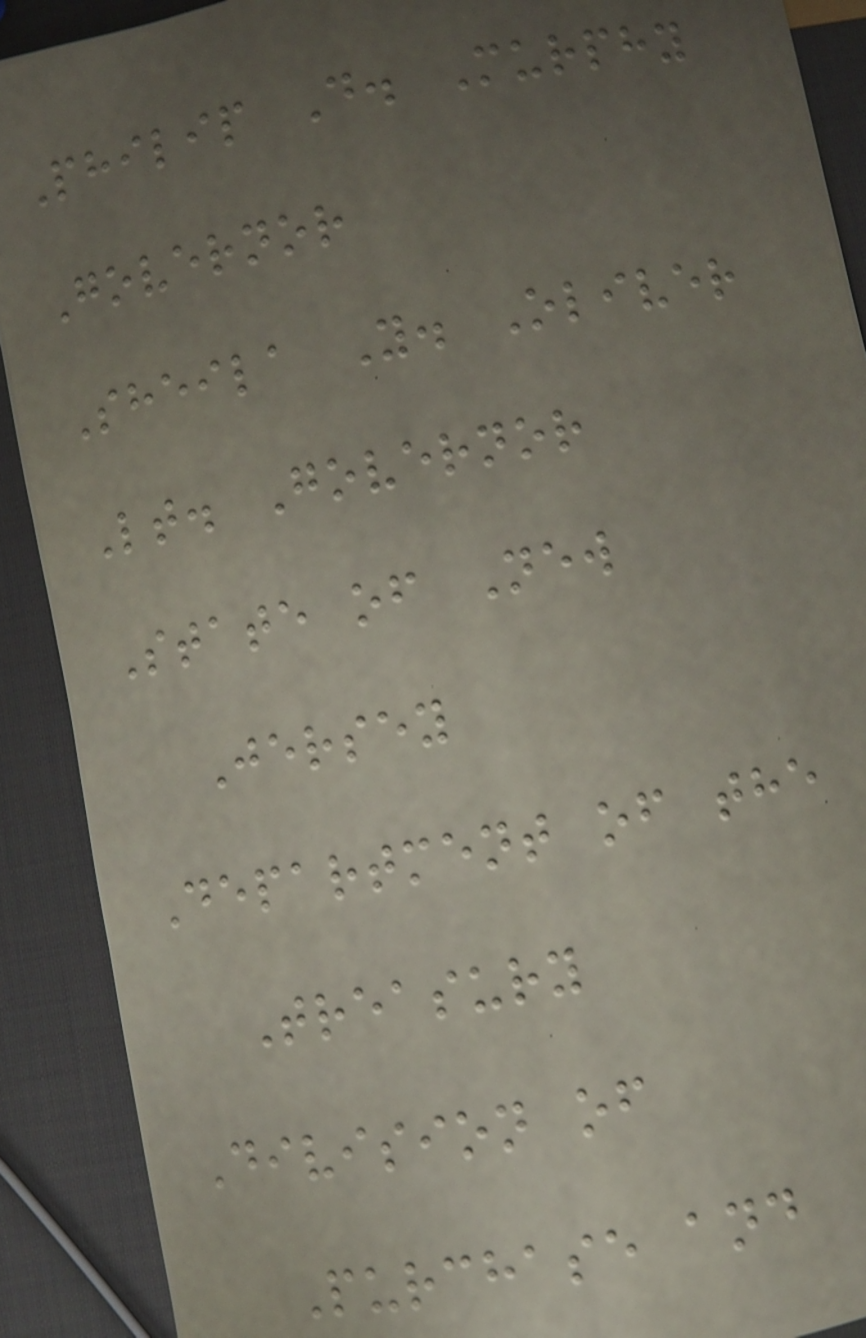Philip D. Murphy
Governor
Sheila Y. Oliver
Lt. Governor
State of New
Jersey
Department of the
Treasury
Division of
Purchase and
